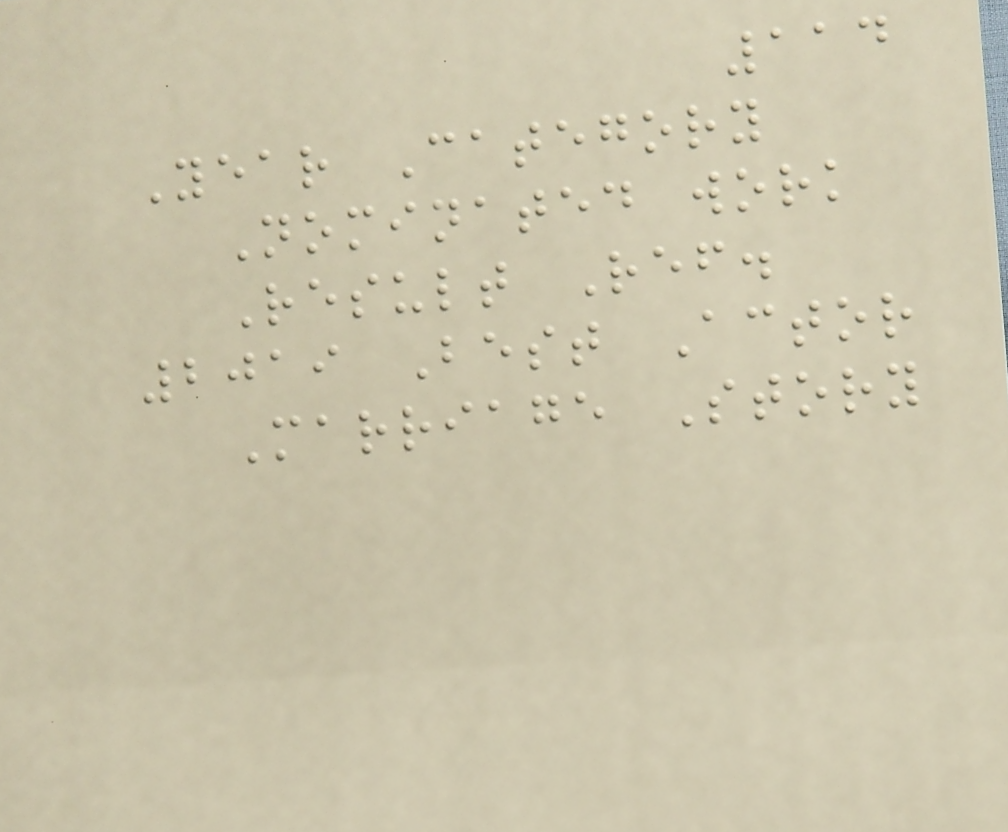114
Year Category
Nominated work
Result Ref.
2019 Best Actor
Marriage Story
